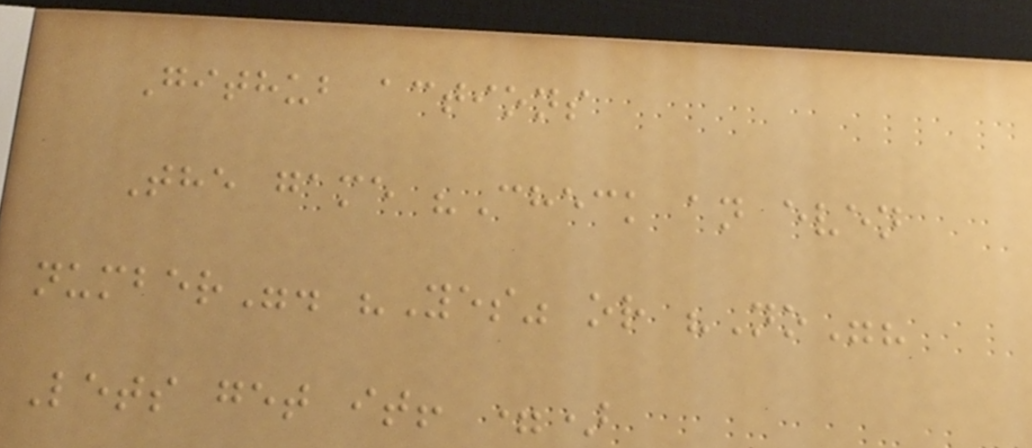Github actions
The game "Check an even
number". "Yes" or "No"?
Lets get it! =)
